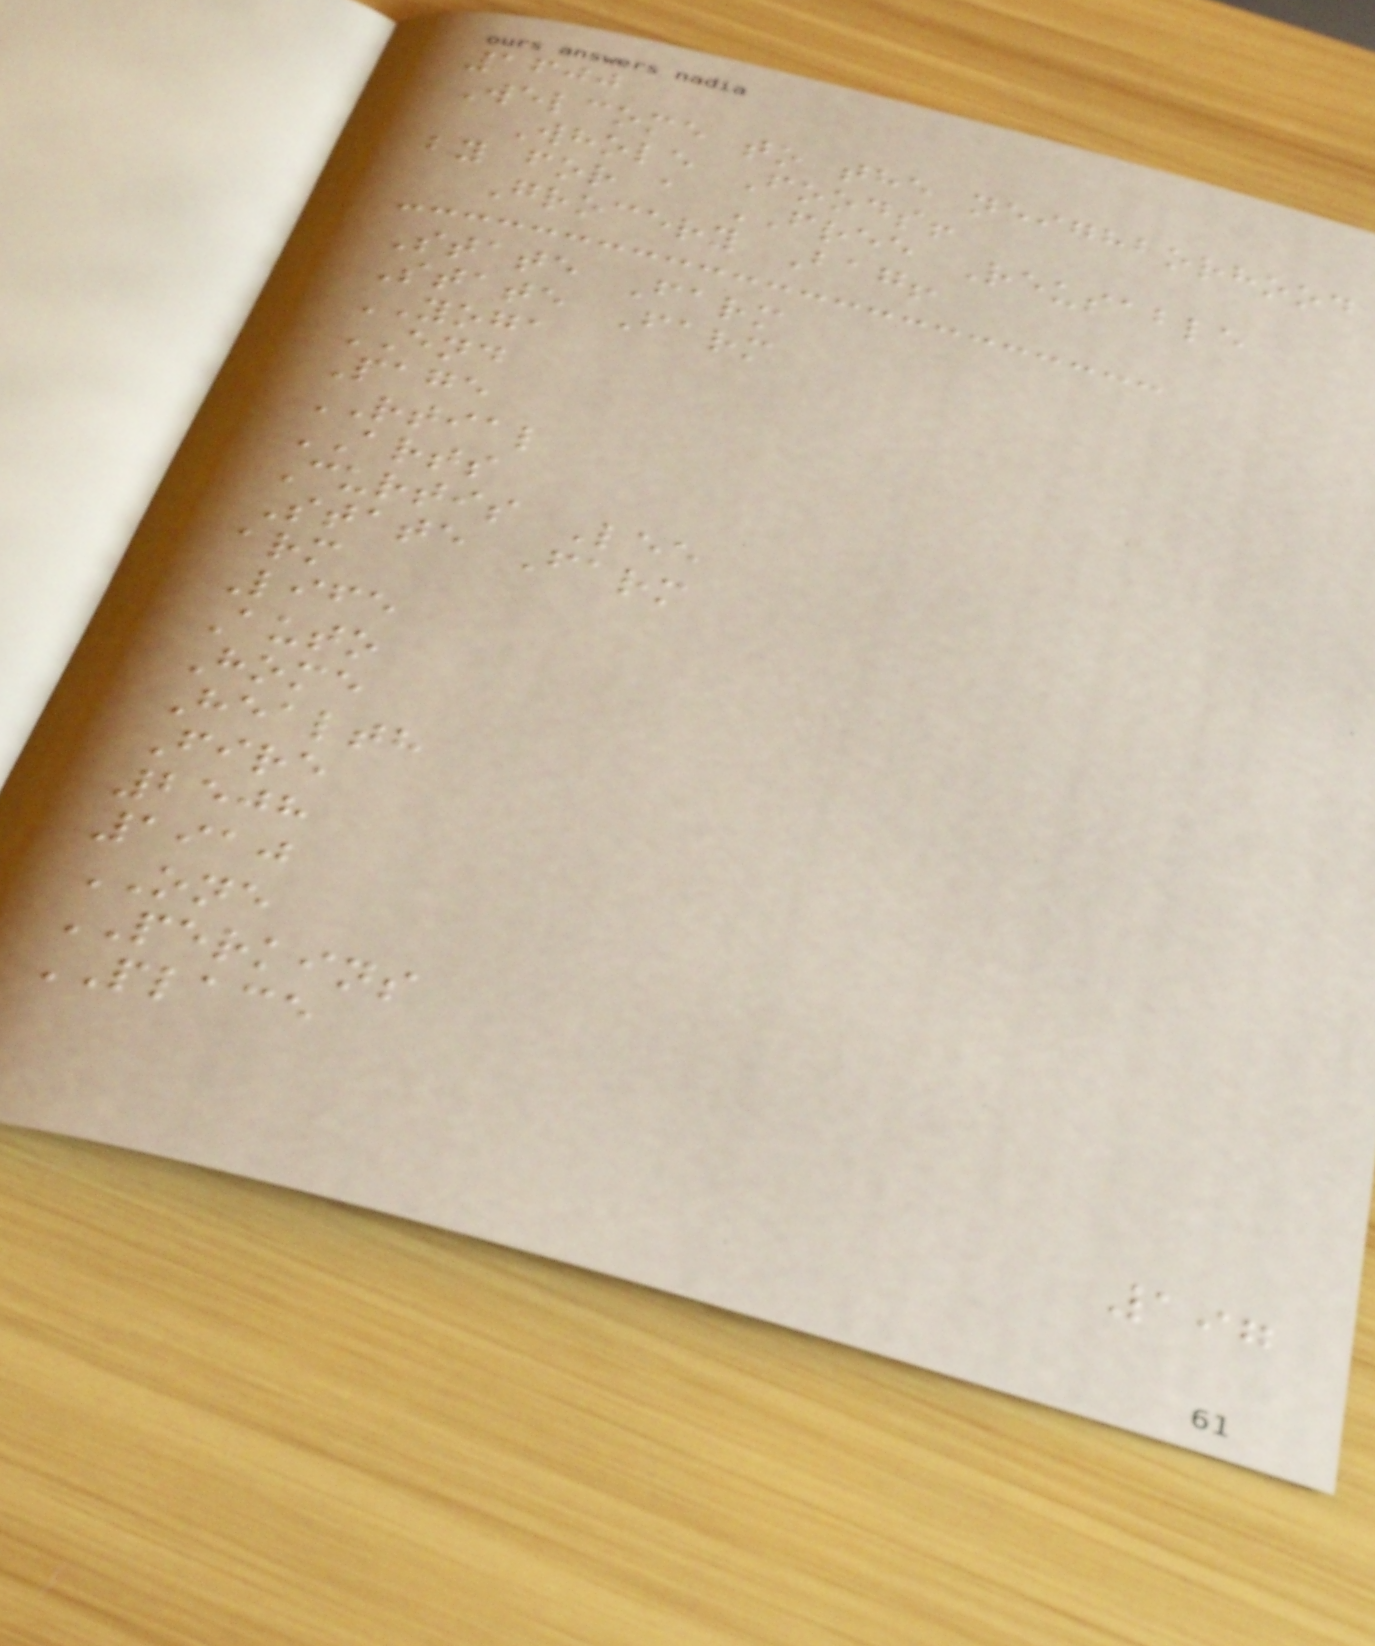1600
Welcome to the neighborhood
Whole Foods!
by for a FREE Reusable
Grocery Bag!
State Farm
State Farm
YOGA
END
Page
RTIAL
ARTS
Curtis Lee
State Farm
arm
Life
Auto
Home
Health
Fire
2508
1910
ONE
PERKINS
PLACE
197
